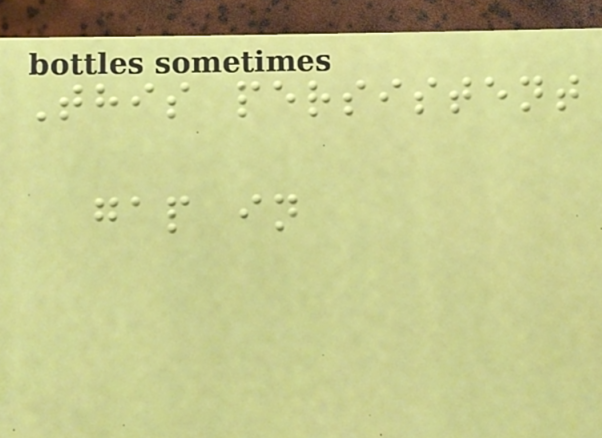This persistent
gap in
